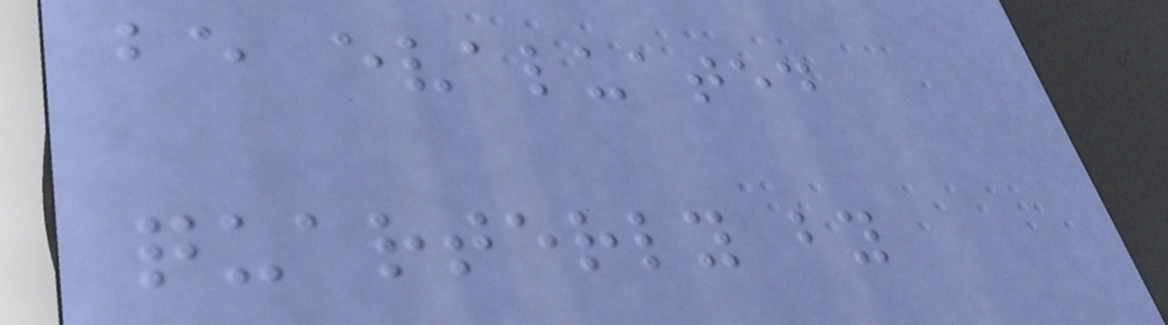be evaluated
quarterly by
